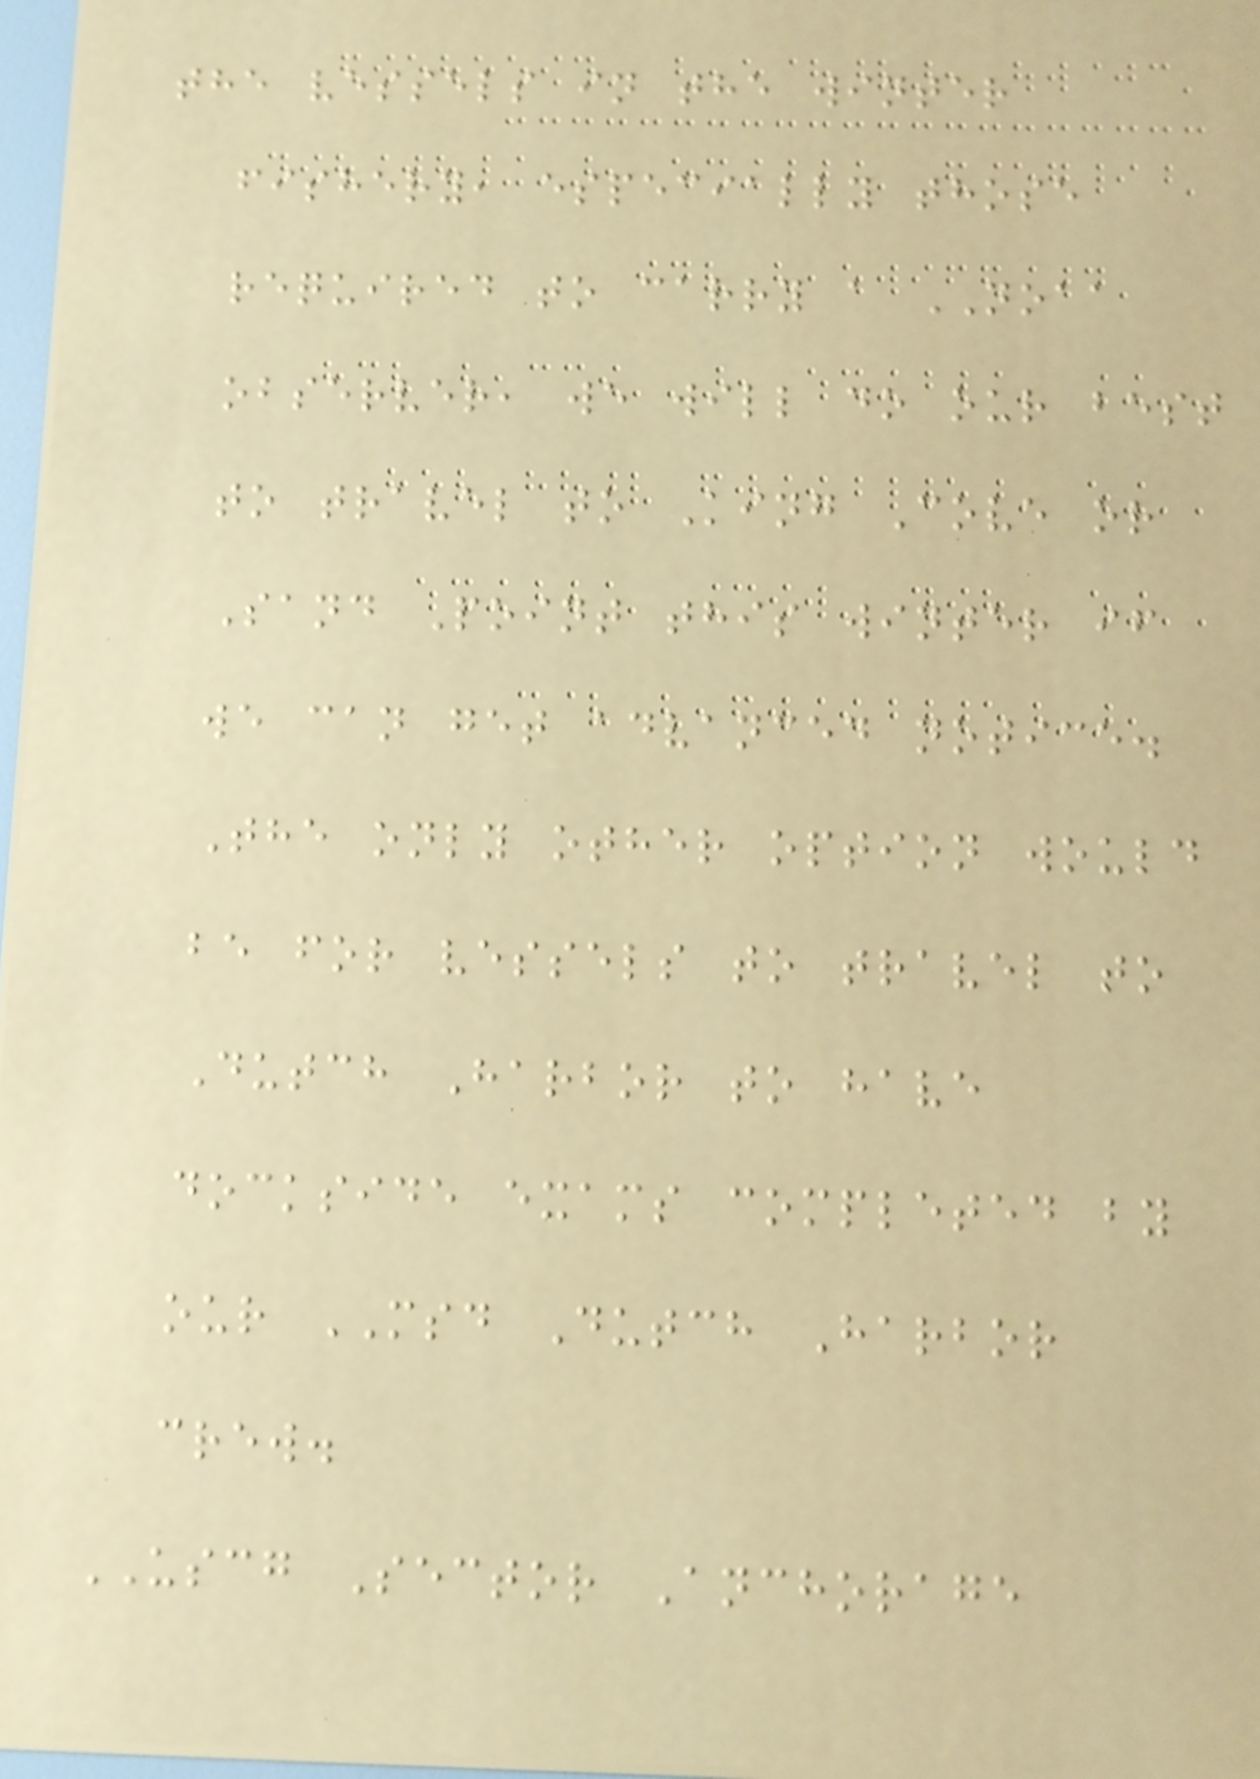the vessels in the winter
fishery, especially those
required to carry a NOAA
observer, we will do our best
to travel to King Cove or
Sand Point this winter if
we can get advanced notice.
The only other option would
be for vessels to travel to
Dutch Harbor to have
dockside exams completed by
our MSD Dutch Harbor
crew.
USCG Sector Anchorage
